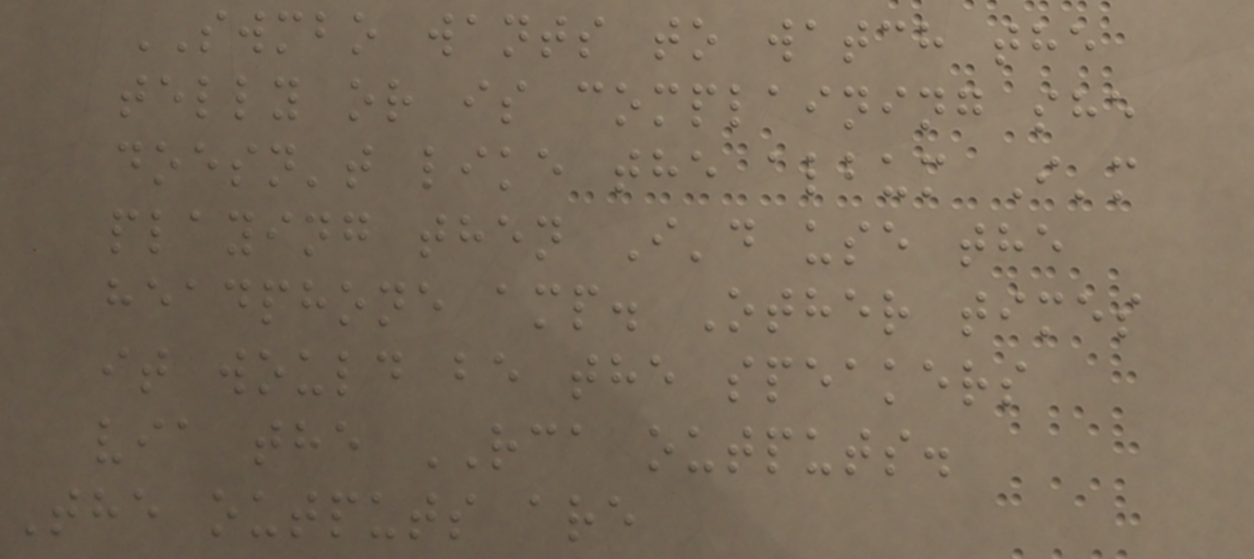SWMBO wants to watch the
telly or is complaining she
doesn't like the album I'm
playing then I'd use the
headphone amp. Other times
it would be the speakers
via the RCA outputs.
The outputs are
